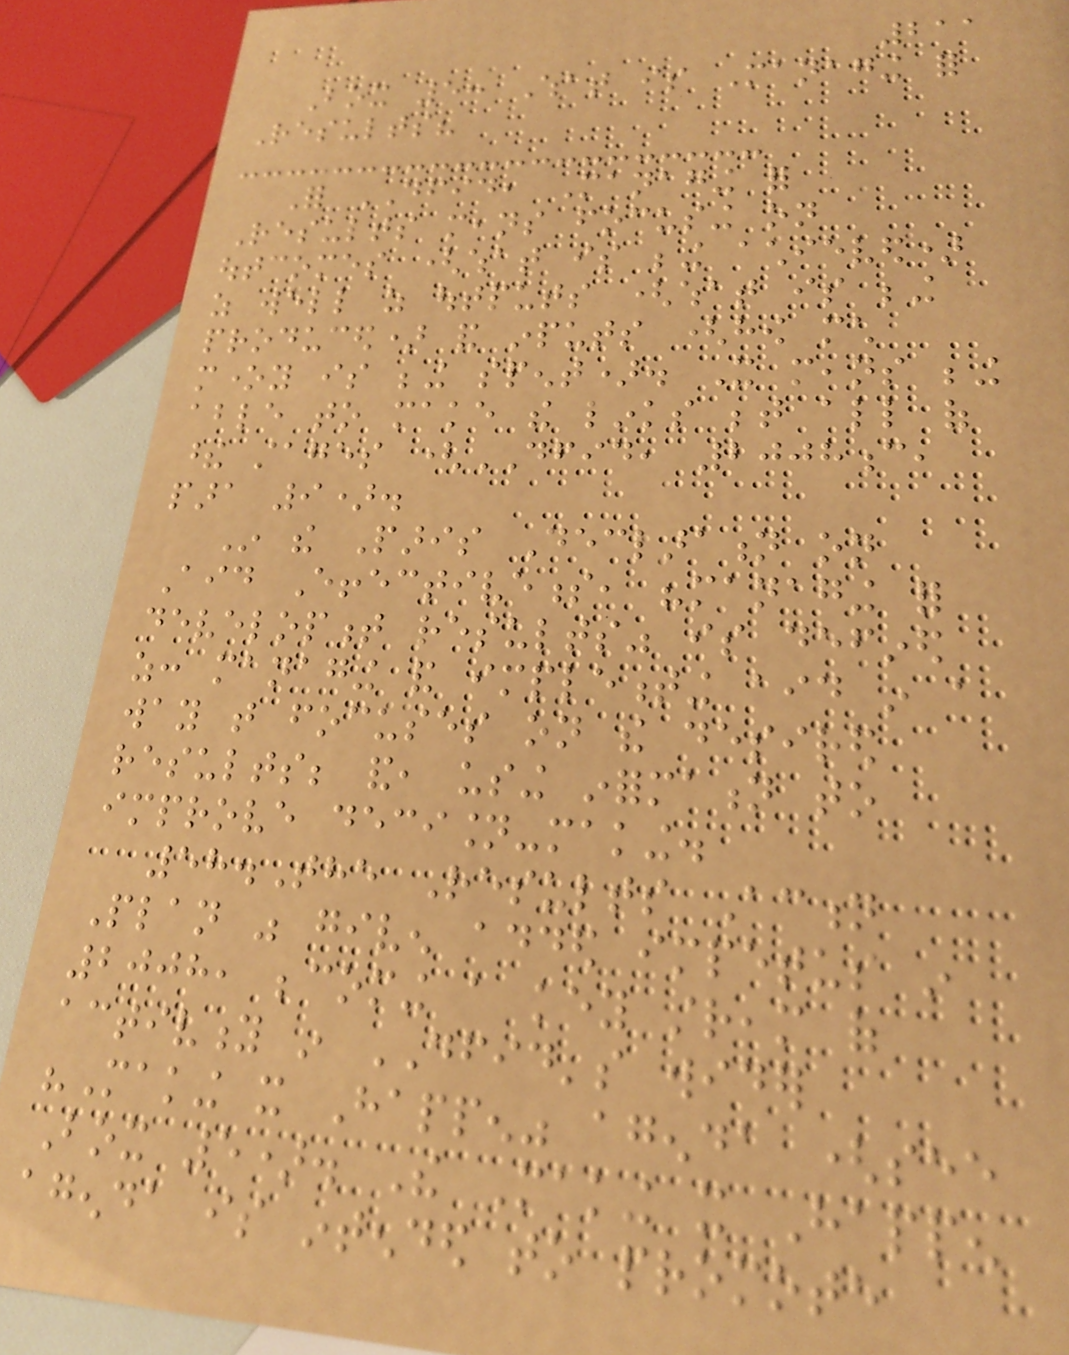211
Box 5: What is Managing for
Results?
For DFID, Managing for
Results means focusing on
outcomes (what is being achieved)
as well as outputs (what is being
produced) and inputs (how much
money is being spent). It means being
able to make the links between all of
these stages (DFID, 2008c,
para 9).
In the Paris Declaration on
Aid Effectiveness, "managing for
development results" is defined
as: managing and implementing aid in a
way that focuses on the desired
results; and, using information to
improve decision-making.
58.The Results Action
Plan was given added impetus in
2008, becoming a key stream of
activity in DFID's wider
"Making it Happen" agenda (see
Box 5). The Making it Happen
agenda is intended to promote
